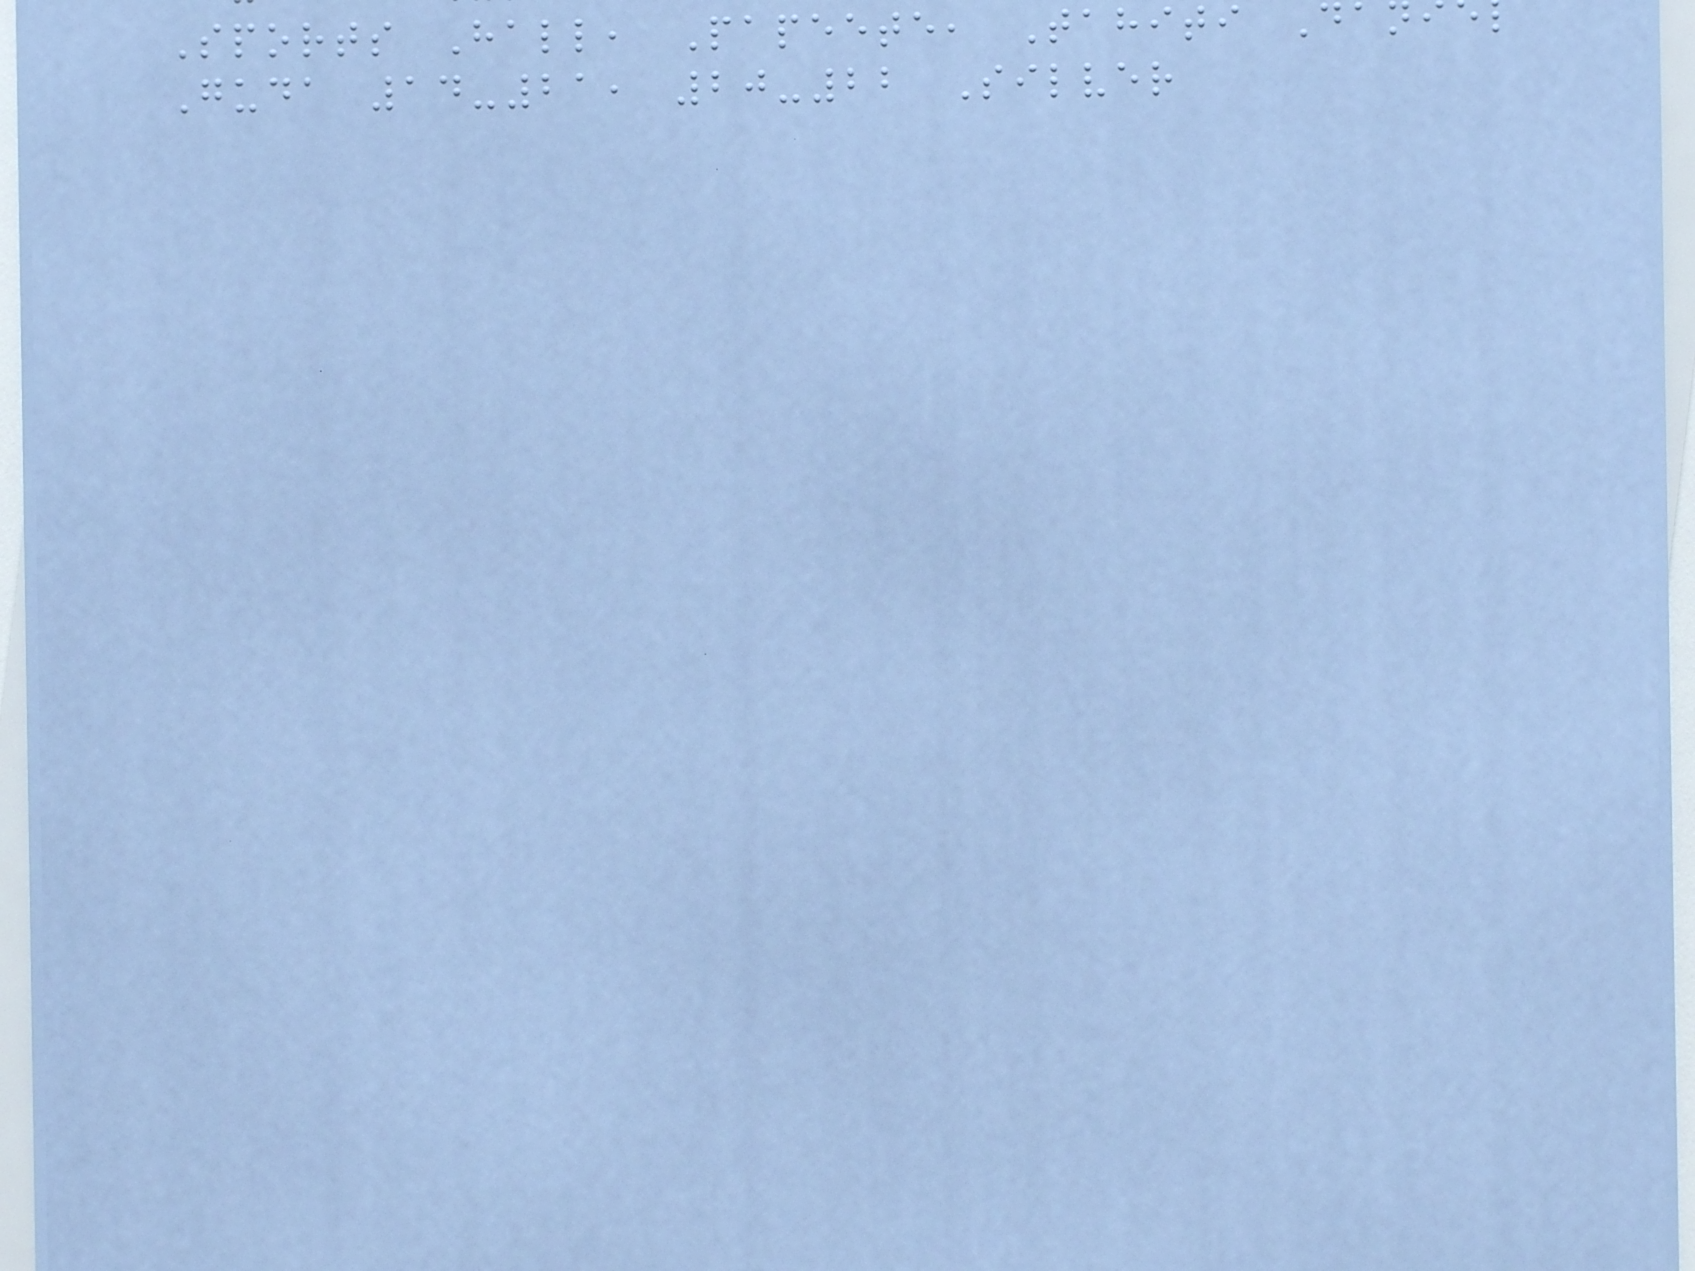Sports Hall, Papeete, Tahiti D
Guda 14-21, 20-22 Silver
